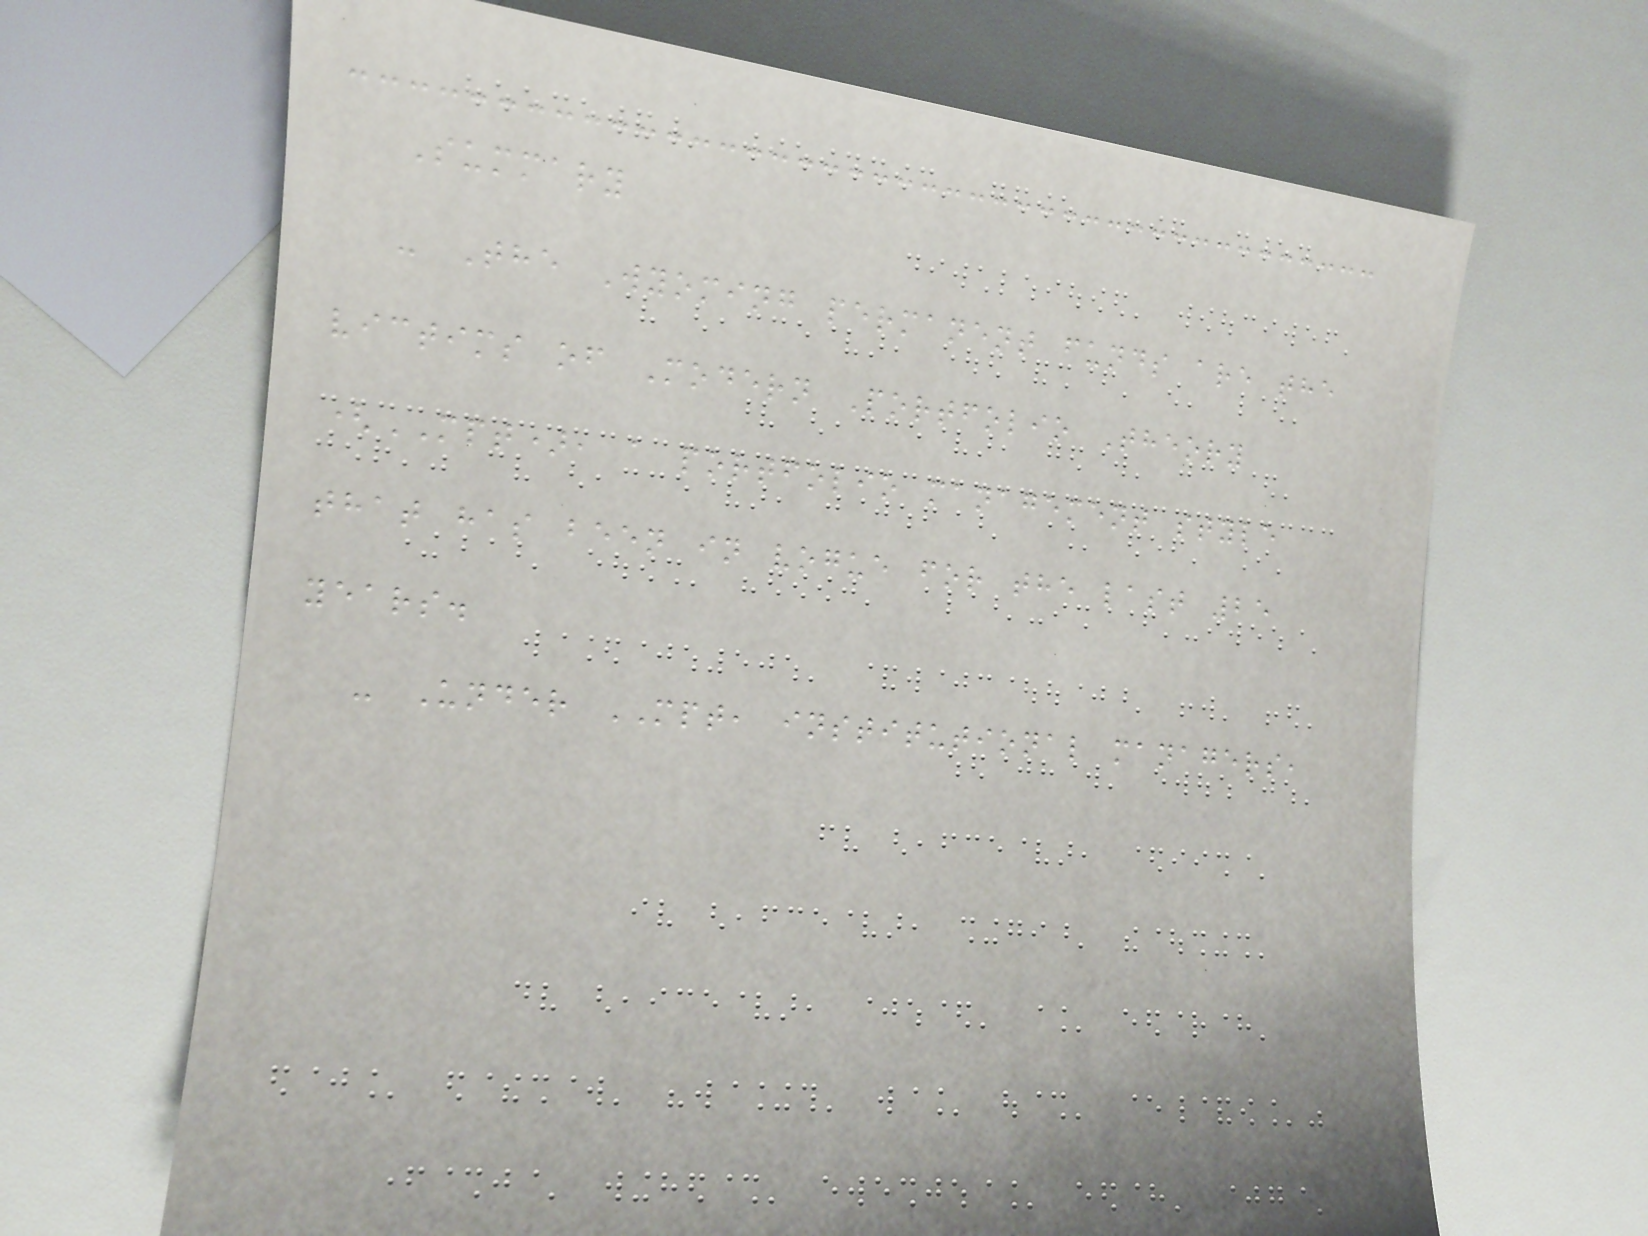Summary
- The Wyoming permanent funds are the
victims of Modern Portfolio Theory
(MPT), a portfolio management style
that has been in vogue for the last 25
years.
- Under MPT, institutional managers,
